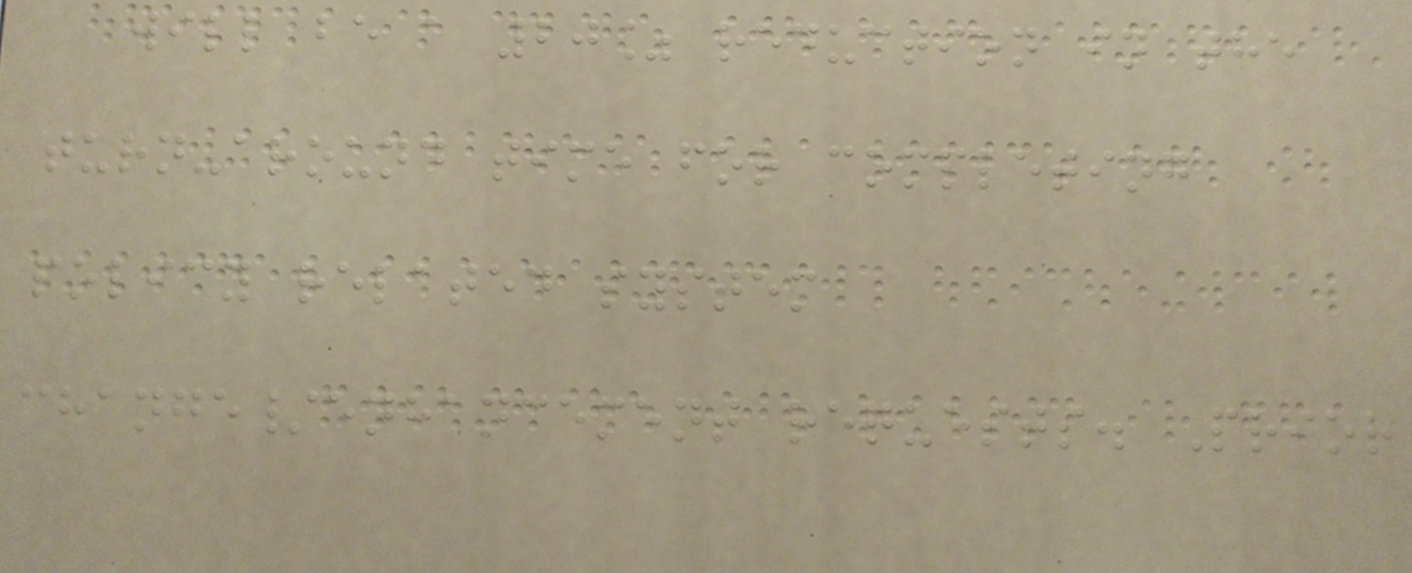will be a 20% reduction in the
turn-around time for completing
policy related system
change/enhancement requests. Prior
